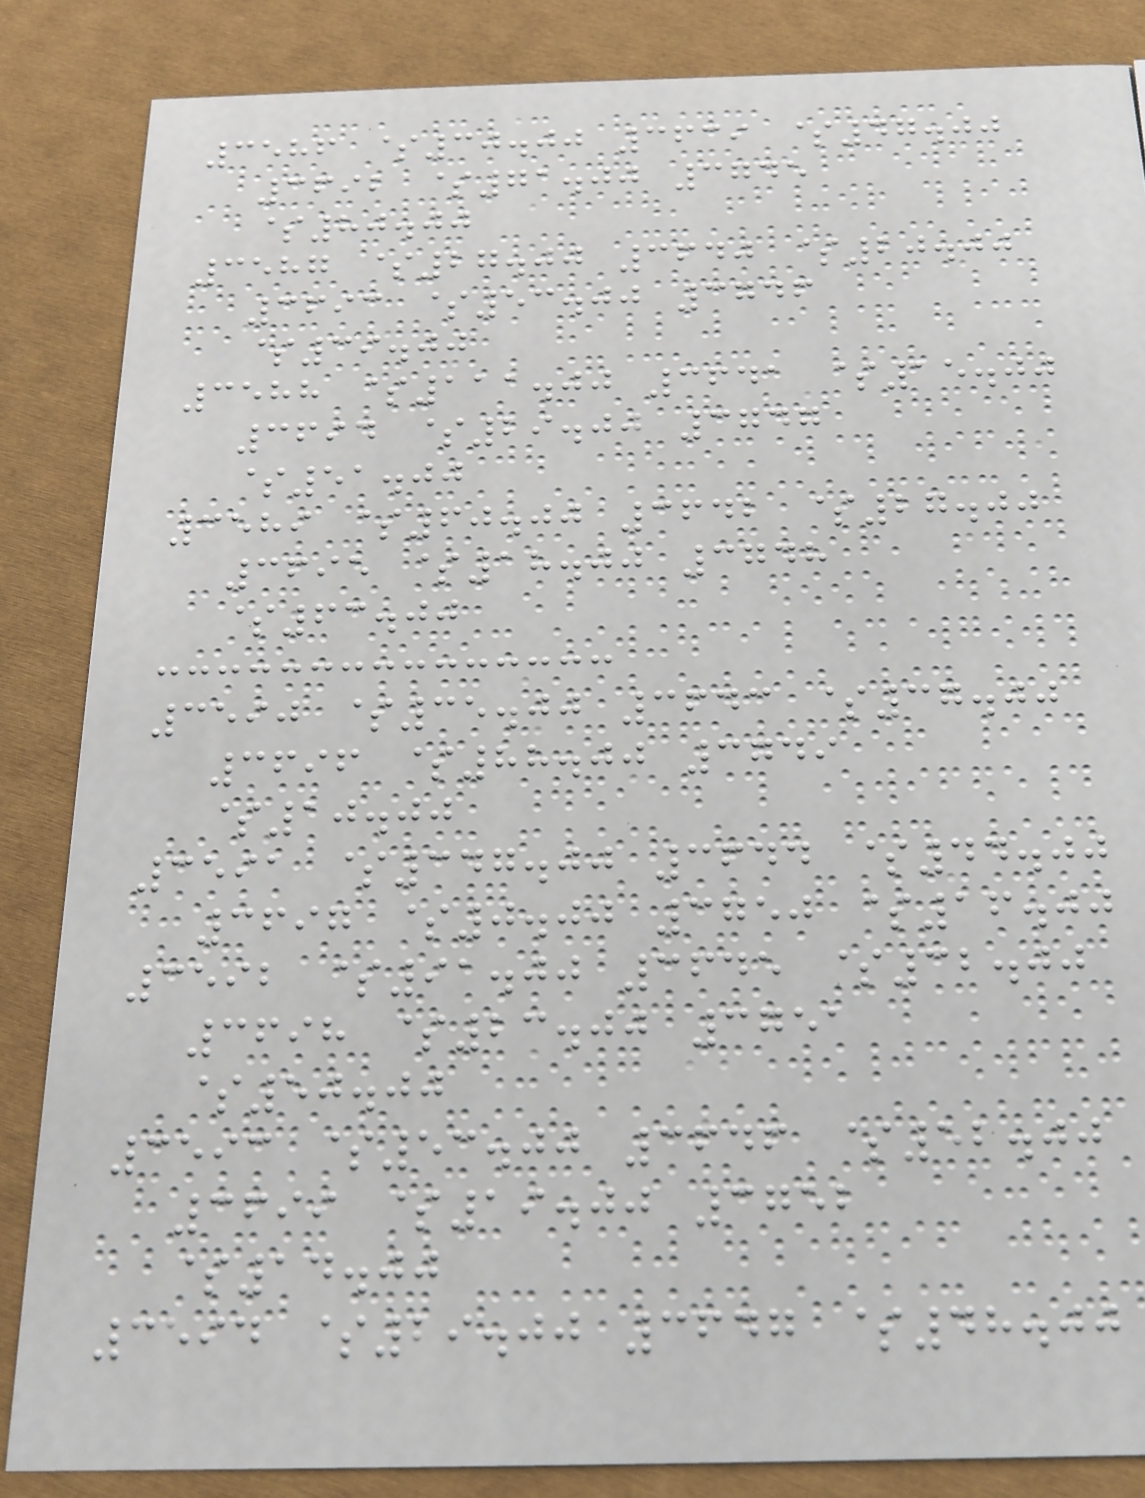3586 $30.00 3639 $47.00
3692 $71.00 3745
$80.00
3587 $27.00 3640 $20.00
3693 $53.00 3746
$39.00
3588 $111.00 3641 $15.00
3694 $29.00 3747
$51.00
3589 $60.00 3642 $27.00
3695 $18.00 3748
$63.00
3590 $35.00 3643 $37.00
3696 $88.00 3749
$10.00
3591 $347.00 3644 $44.00
3697 $0.00 3750 $16.00
3592 $91.00 3645 $32.00
3698 $23.00 3751
$50.00
3593 $53.00 3646 $52.00
3699 $19.00 3752
$14.00
3594 $29.00 3647 $48.00
